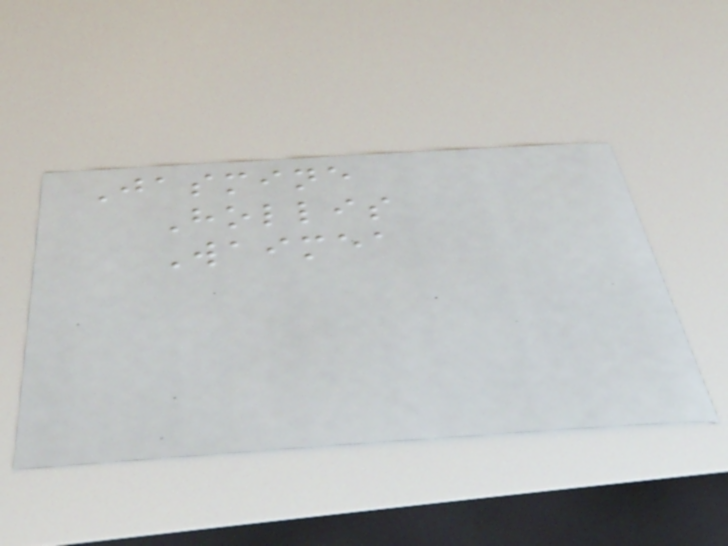Jasmine
Hollis
Waimea
